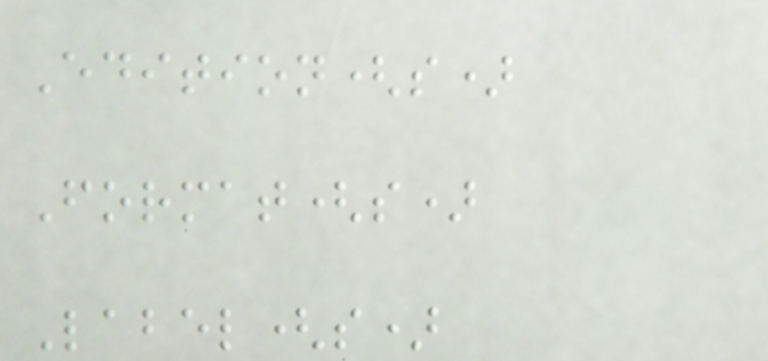Edition(s)
Format(s)
Label(s)
